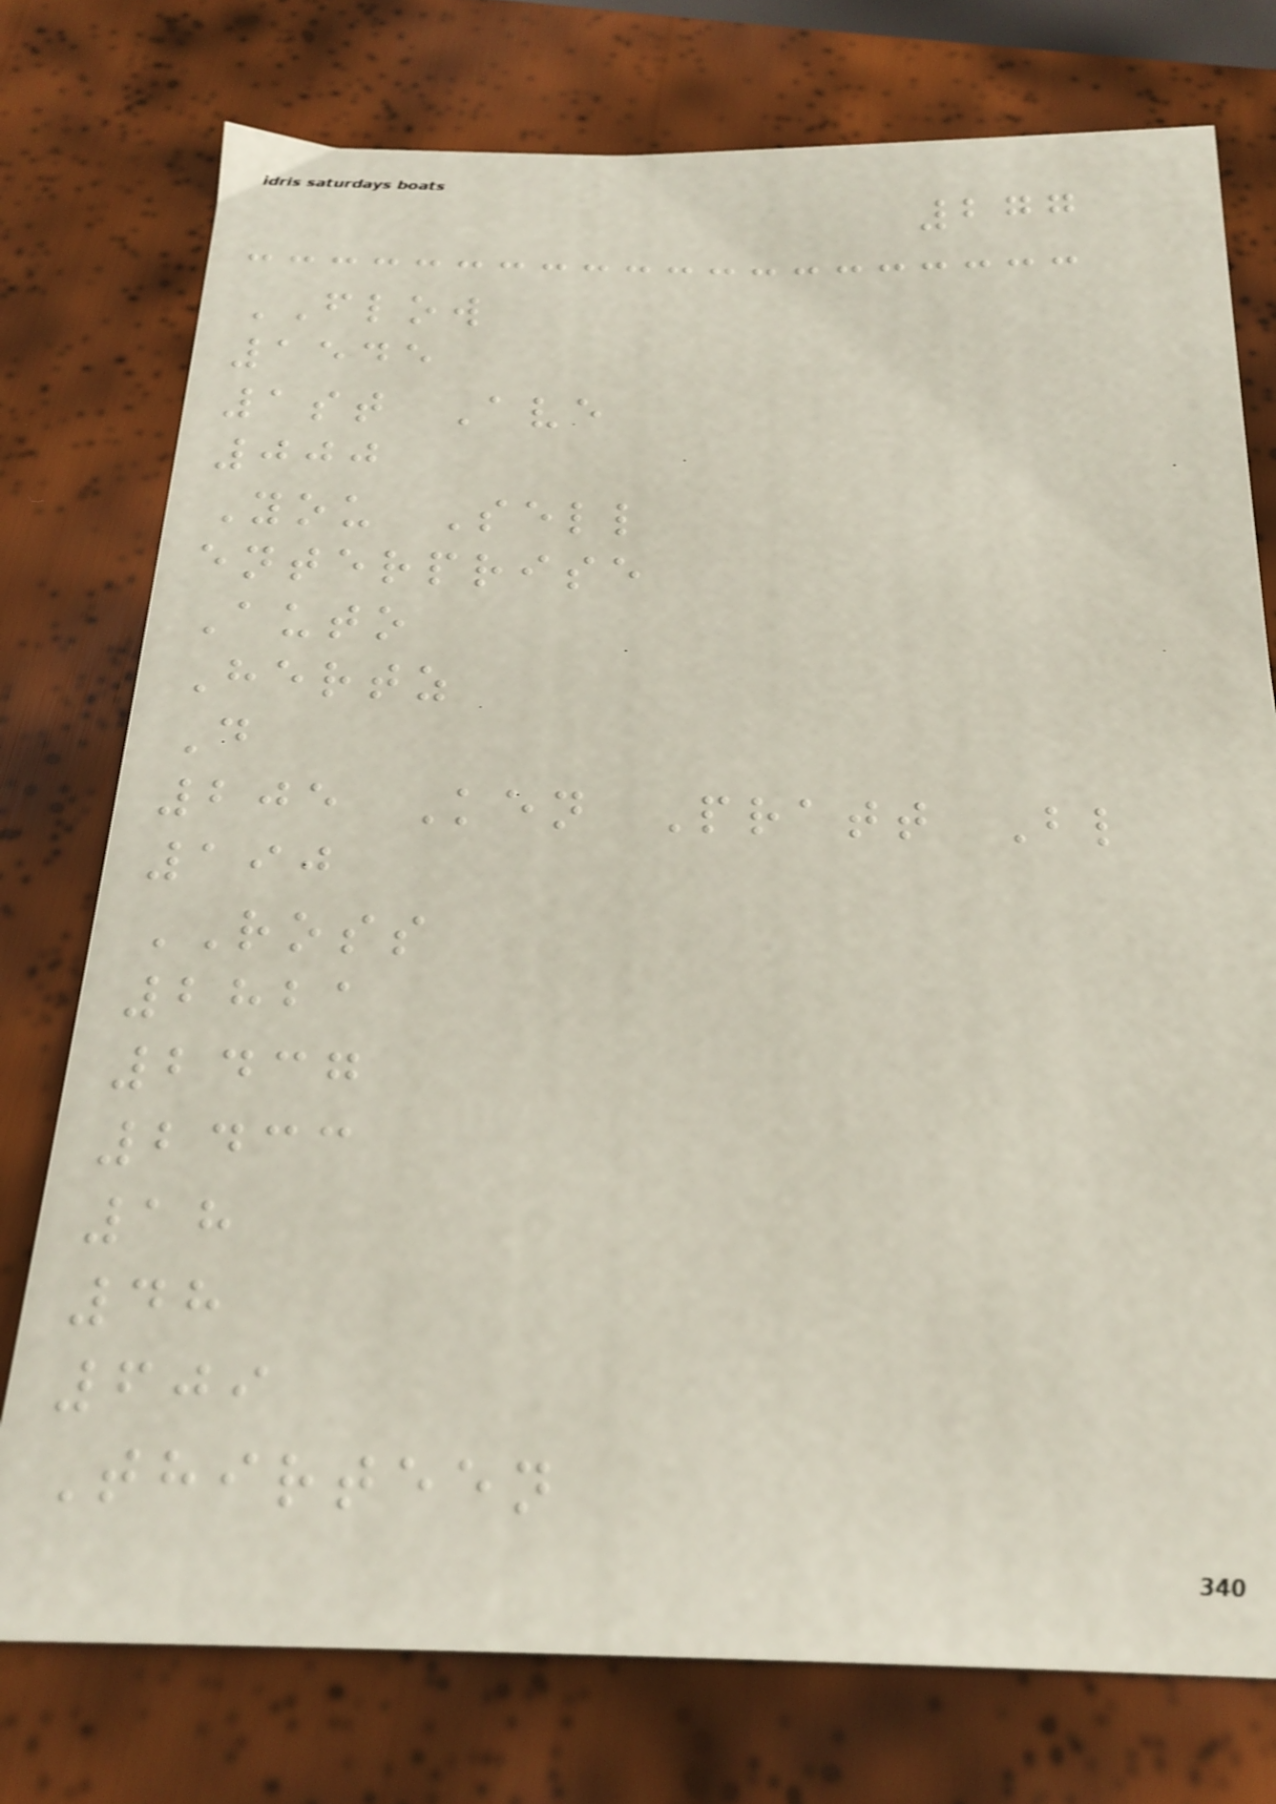277
FLOW
1545
1st Ave
000
You Sell
enterprise
Auto
Hertz
D
205 Ken Pratt Bl
190
ROSS
2821
2437
2433
18
48
609
Thirteen
